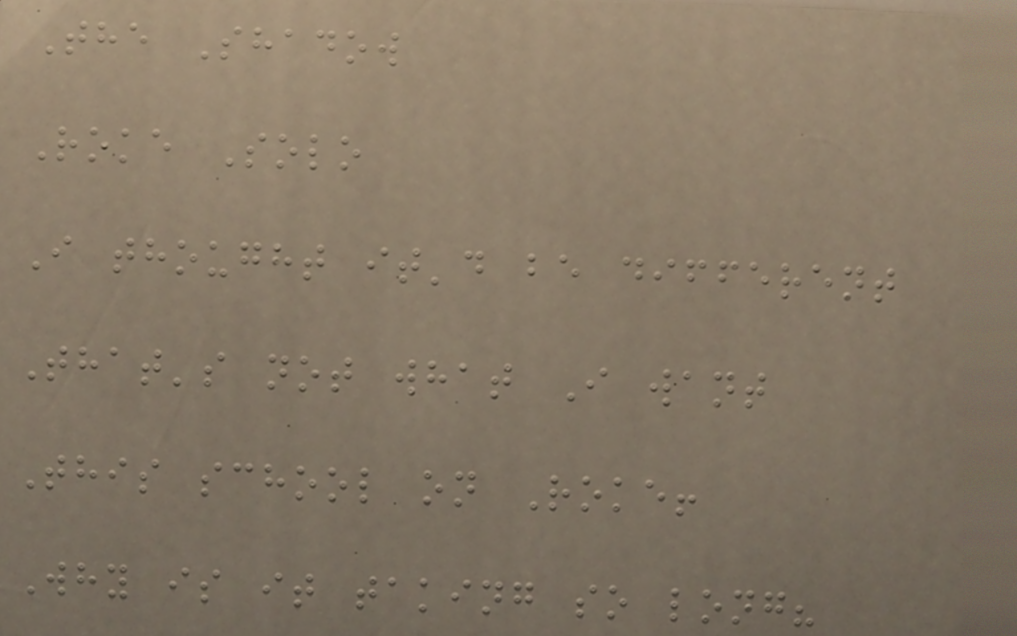The Shadow
Roke Solo
I thought it'd be different
That's not what I want
This school on Roke!
Why is it taking so long?
